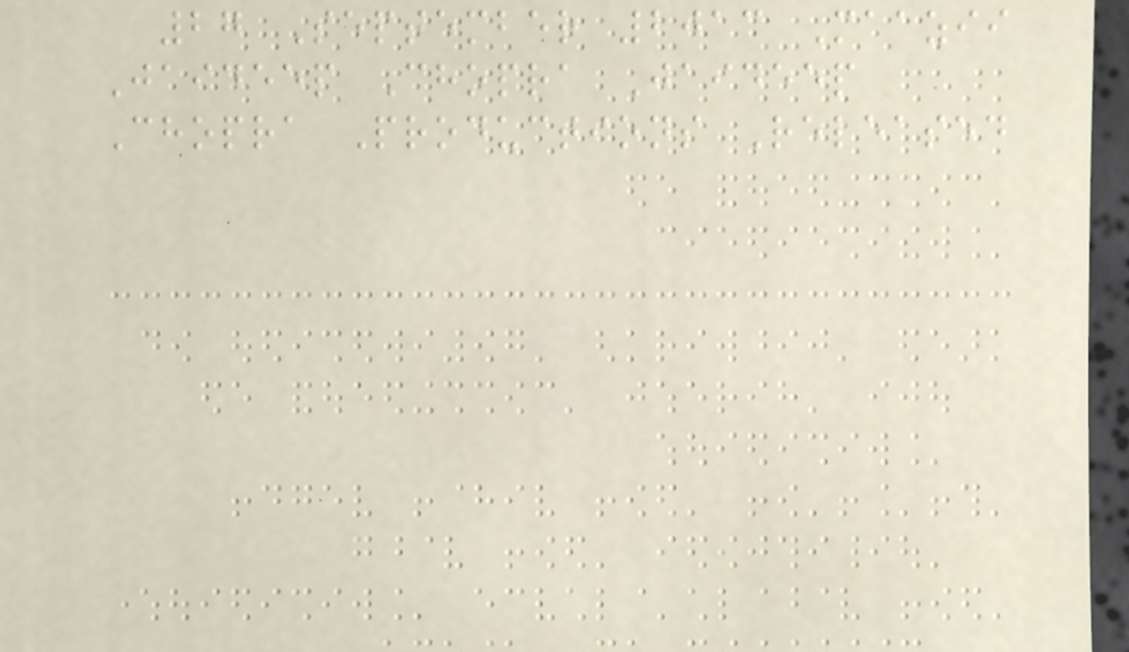27 September 2013 Maazii
Jaideep Chopra Jaideep
Chopra Productions Released
